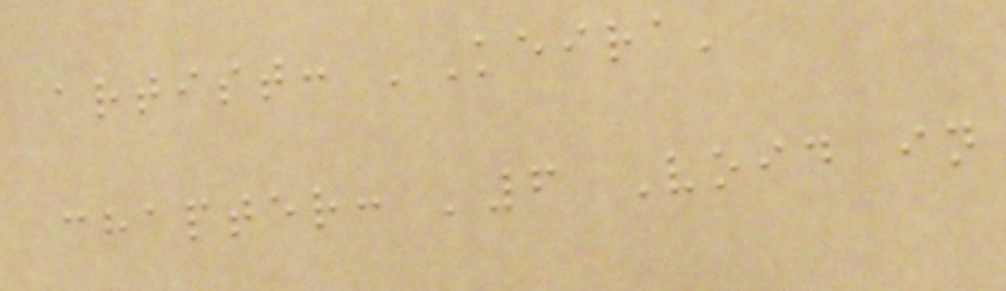artist: 'Keira'
chapter: '6 Void in
